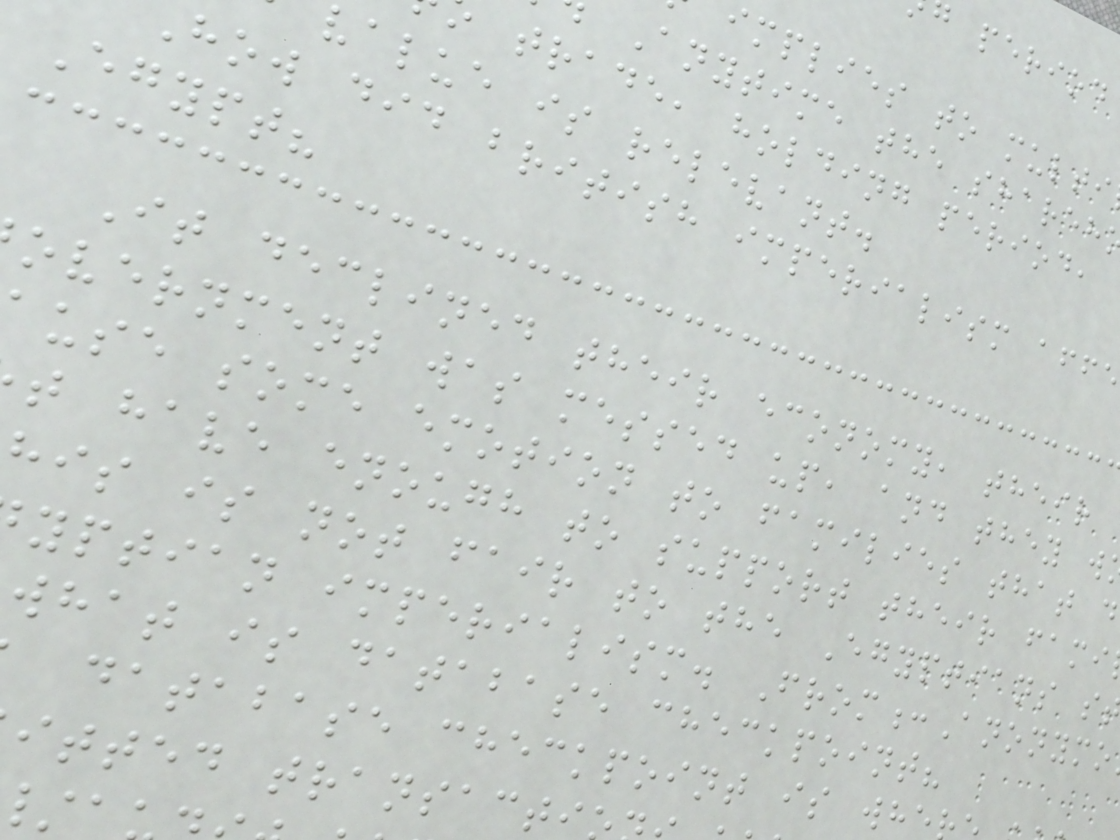implies to multi
Anytime the shareh
trade, holding period,
value is relevant.
how did british imperialism affe
Egypt?
It declined their economy, their
overnment was messed up, and they w
use some emotion to families that d
t have enough to support their fami
his is not fair to the Egyptians s
yptian imperialism. From:Anonymo
what is database checkpoint?
database checkpoint is whe
itted transacti
